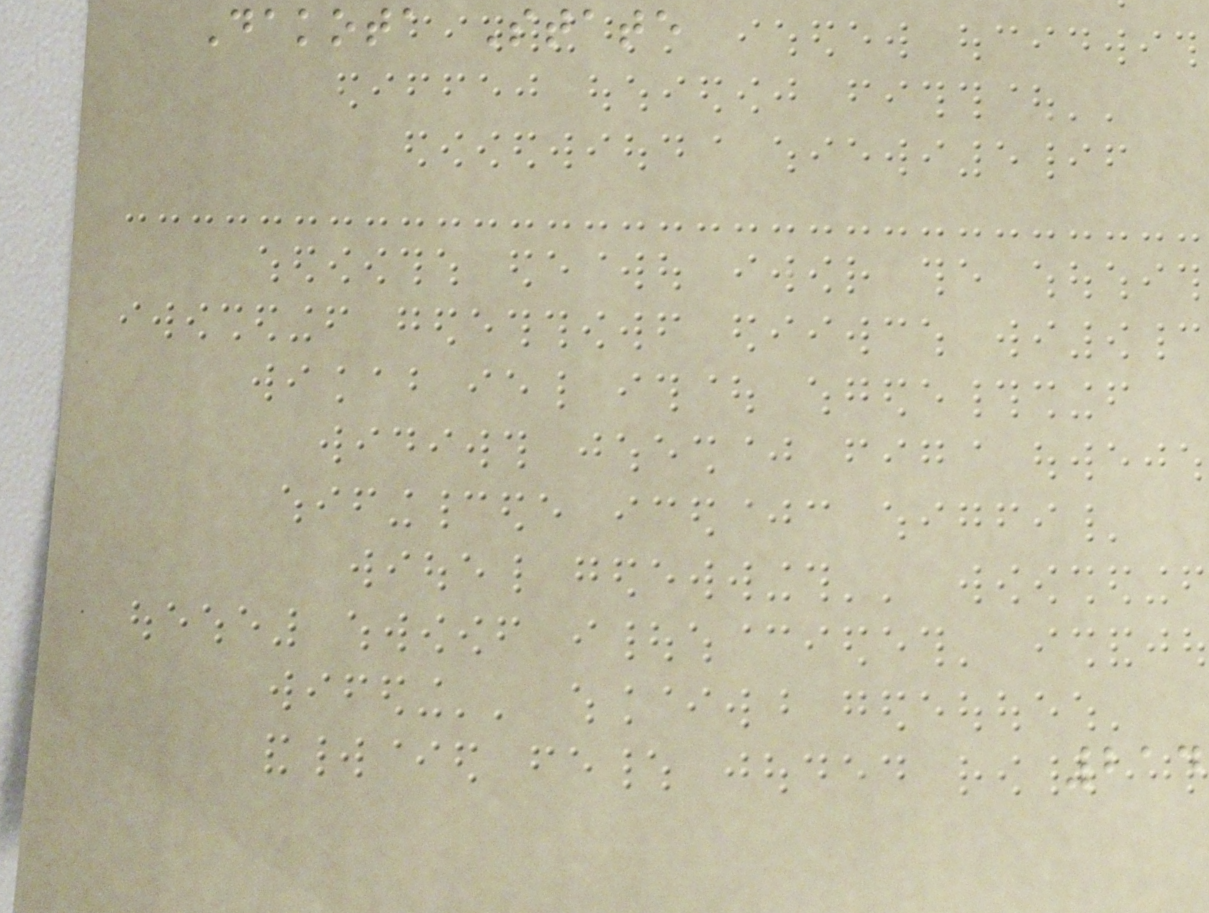Dakota State
214
